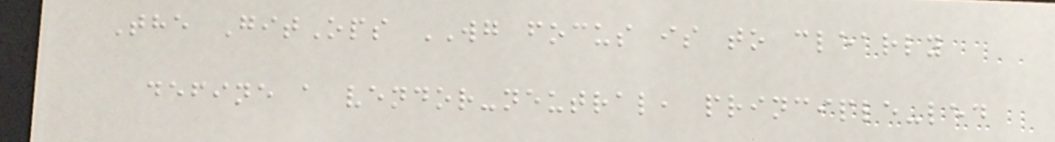The GitOps WG focus is to clearly
define a vendor-neutral, principle-led
